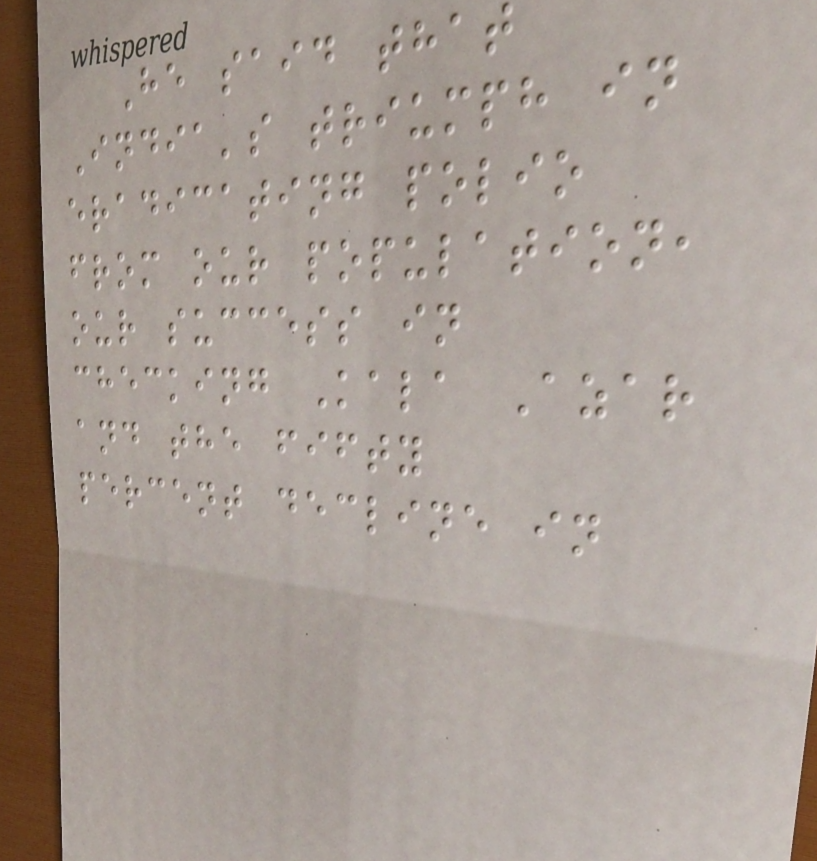He said that
India's triumph in
eradicating polio
from our population,
our success in
checking Kala Azar
and the fifty
percent decline in
